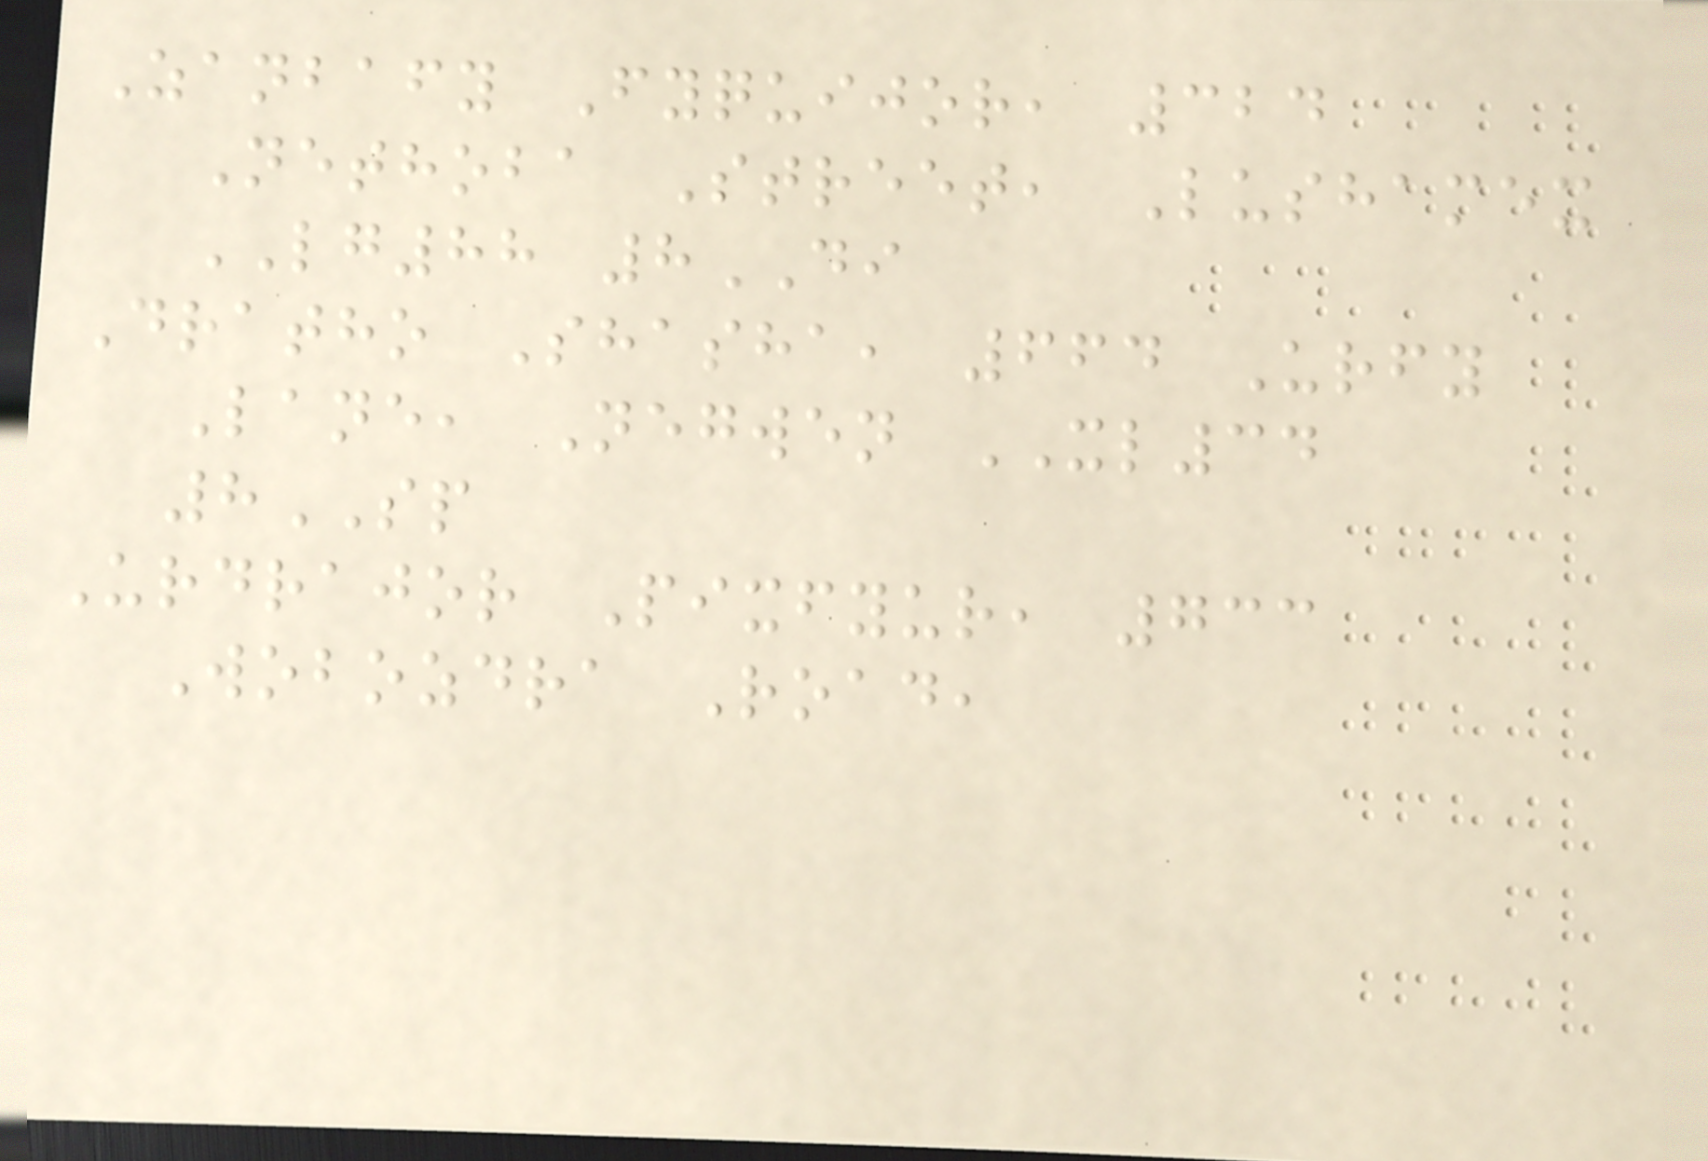Zanbafy Fyquijor, 324
Nethoba Street, Lushamex
LG88 8DI
Dratho Shasha, 664 Urfy
Lane, Negwen XL34
8SP
Urdrajor Pixfyur, 733
Wobozdra Road,
